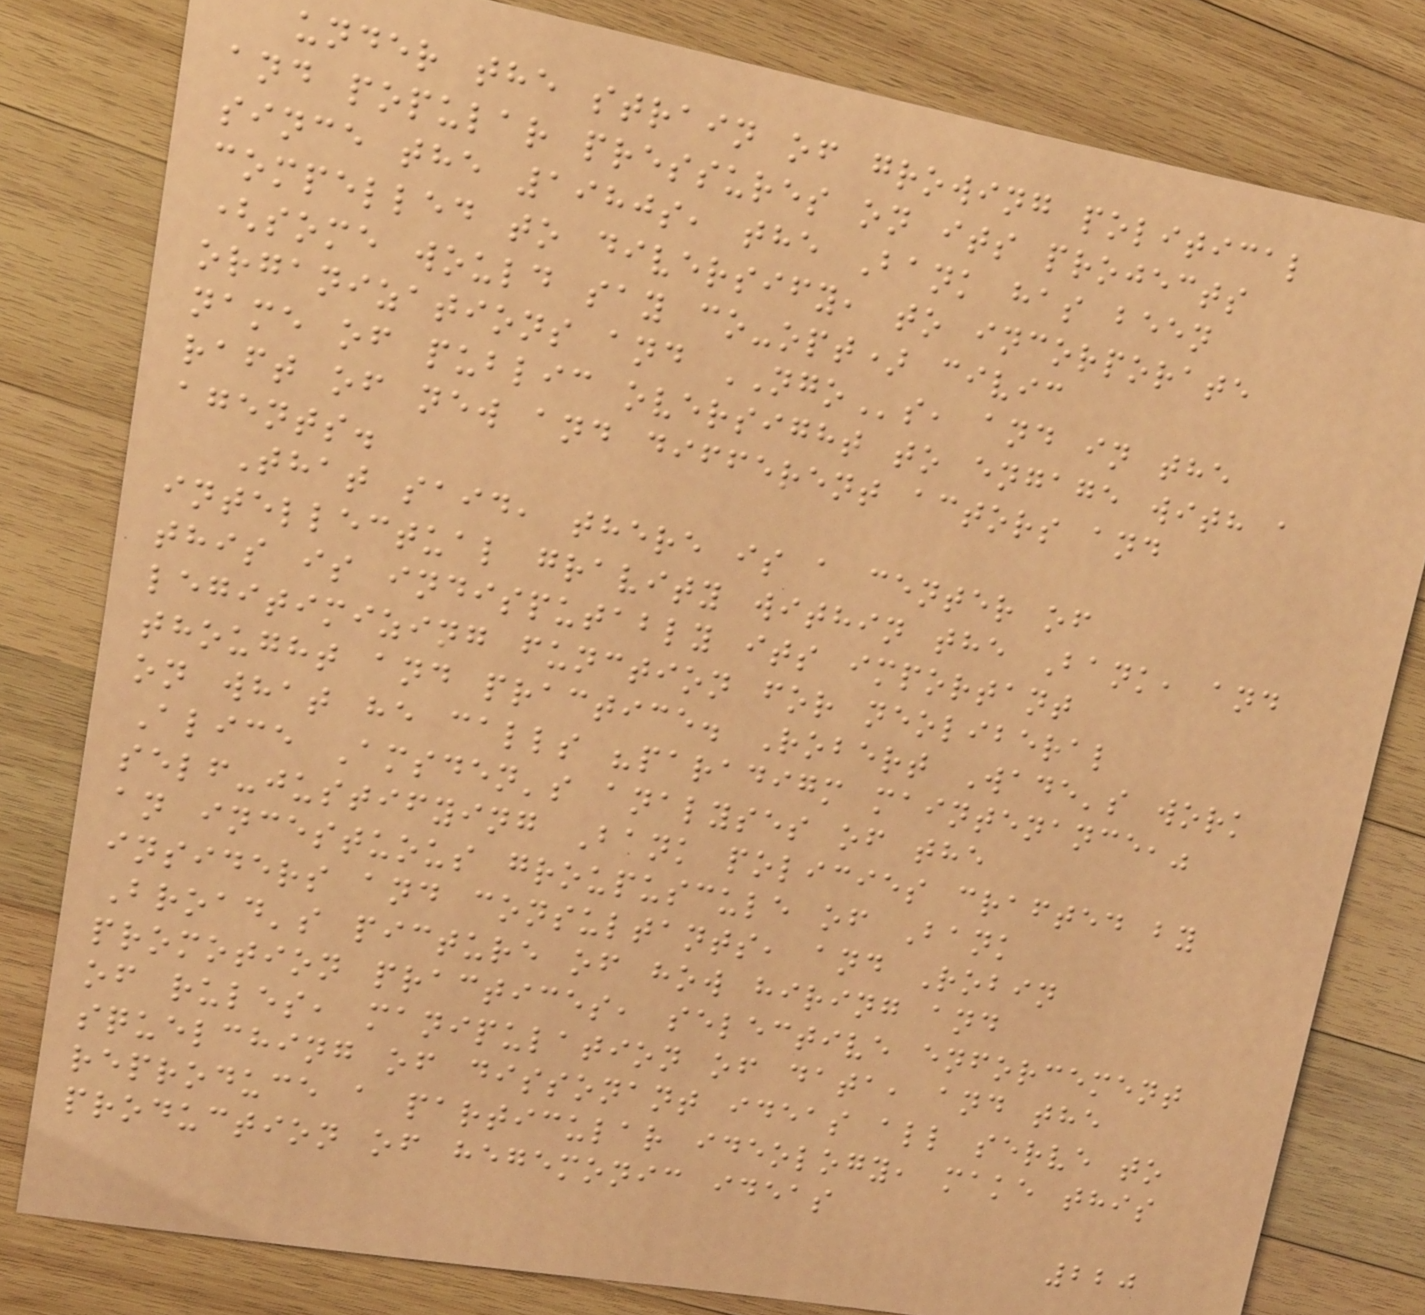under the strain of growing political
and popular pressures on its projects
since the 1980s, the Bank has been
compelled to diversify, to incorporate
(some would say co-opt) civic
organizations and NGOs, and in the
name of public oversight to engage with a
raft of new and different actors and
agents.
That said, there is a center of
intellectual gravity within the Bank, and
this is indisputably its important
legitimizing function for neoliberal
thought and practice. Robert Wade's work
on what he calls "paradigm maintenance,"
Alice Amsden's analyses of the
self-justifying Bank policies crafted by
an incestuous groupuscule of Bank
insiders and consultants, and Robin
Broad's picture of how hiring and
promotion practices, selective enforcement
of rules, manipulation of data, and the
squelching of dissonant ideas all serve to
reproduce a particular ideology, make this
production of hegemonic ideas
220
